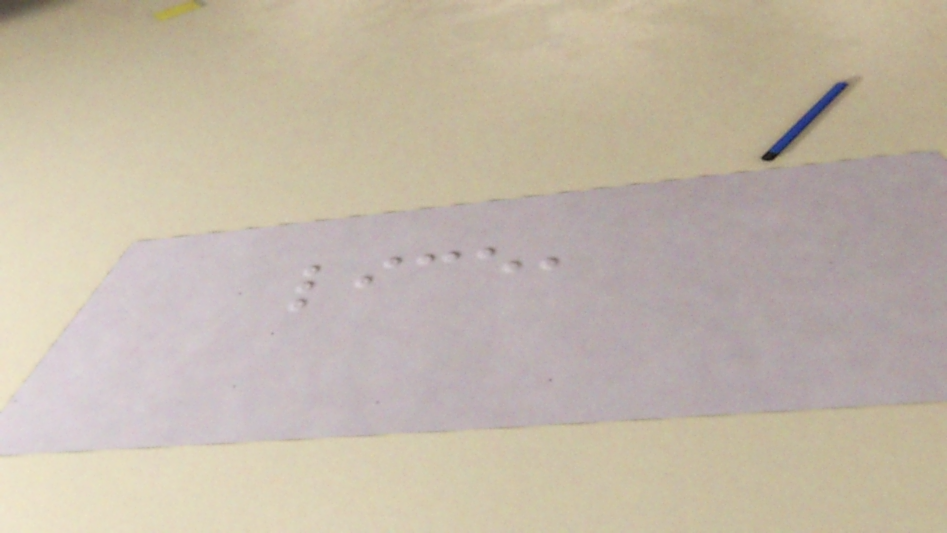lice,
